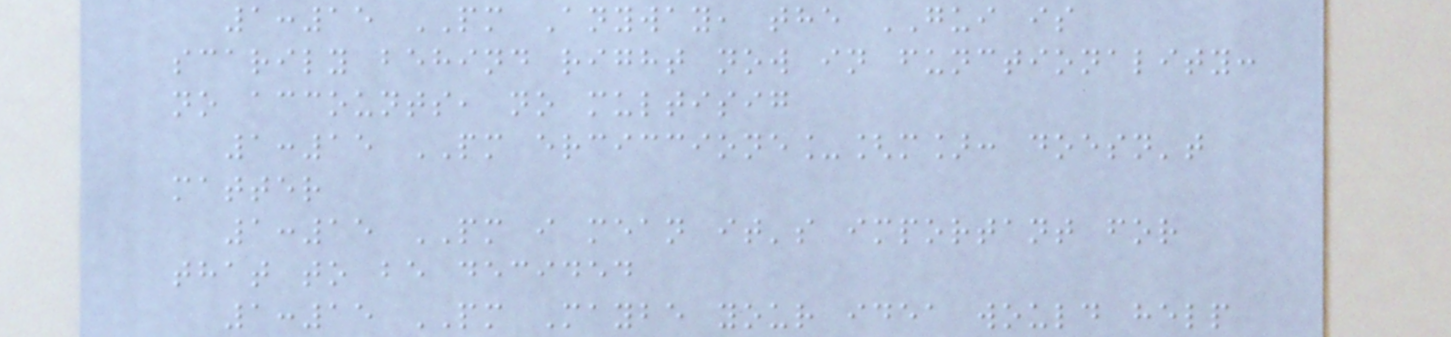1:15 PM Anyway, the GUI is
scarily behind right now in functionality:
no accounts, no multisig
1:15 PM erciccione_[m]: doesn't
matter
1:15 PM i mean it's important for
that to be decided
1:15 PM Maybe your idea would help
